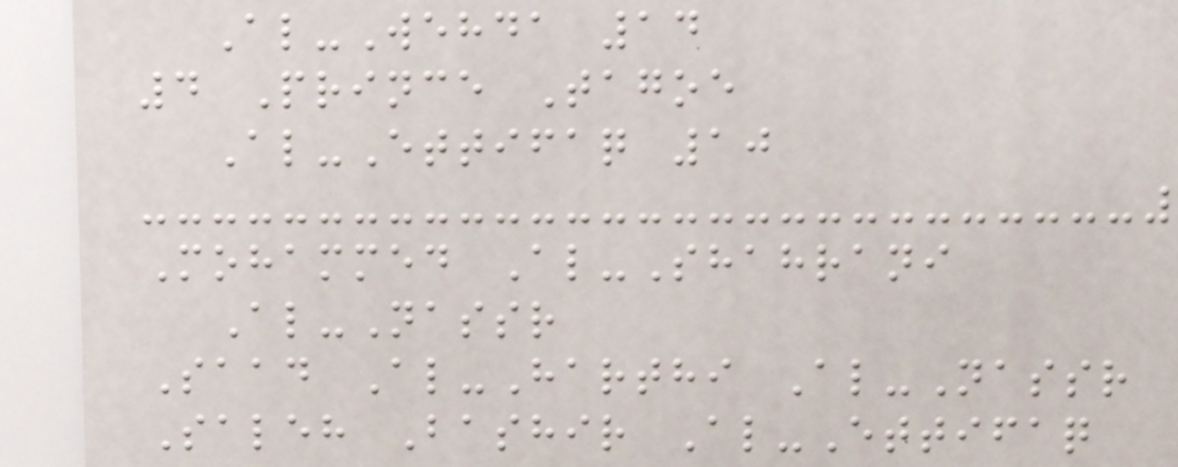Al-Wehda 14
4 Prince Tagoe
Al-Ettifaq 10
Mohammed Al-Shahrani
Al-Nassr
Saad Al-Harthi Al-Nassr
Saleh Bashir Al-Ettifaq
